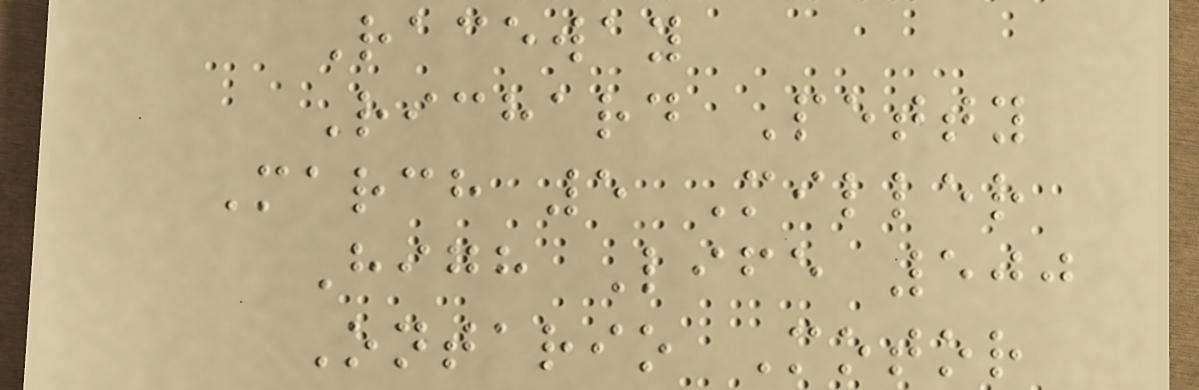Raceway
Richard Petty
March 5 Miller
High Life 500
Ontario Motor
